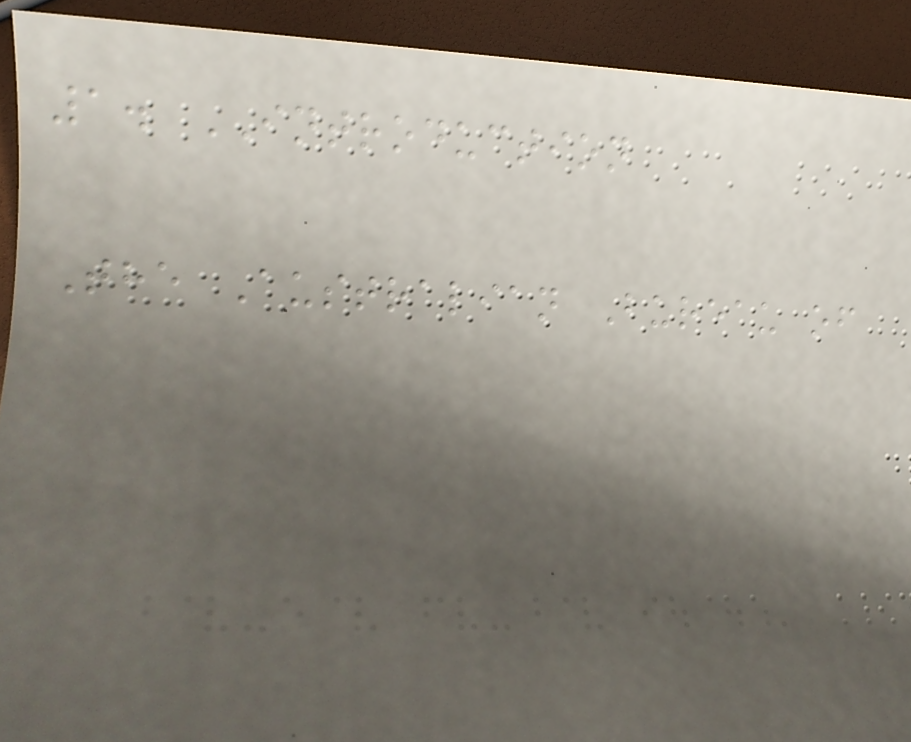1. INTRODUCTION
The Australian Bureau of
